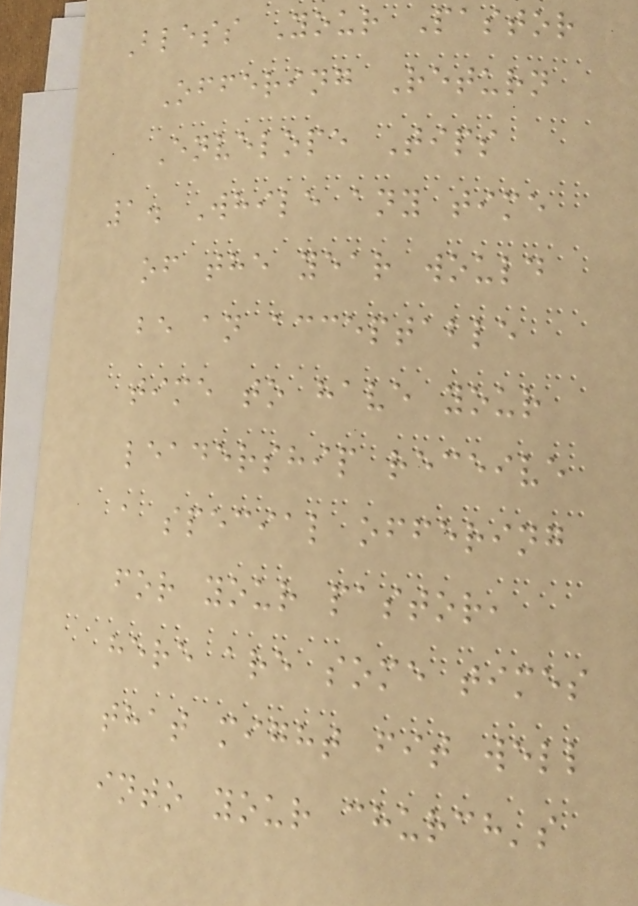Bless Your Pastor
Offering Return
Envelope Tips
1. While any time
of the year would
be an acceptable
time to have your
leadership receive
a special offering
for your pastor,
here are some times
that might fit well
into your church's
